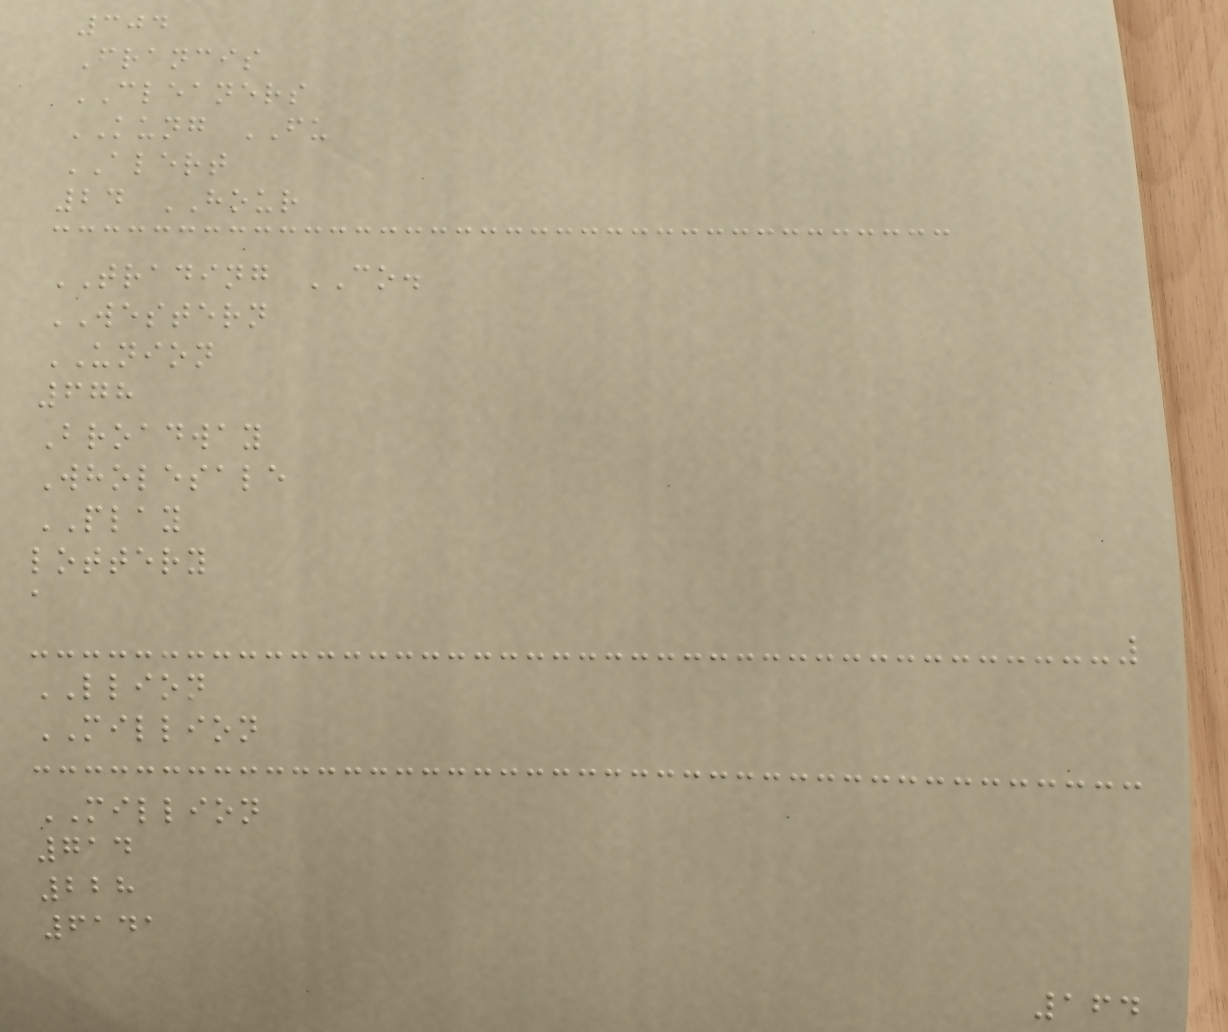304
Francis
CLEANERS
KUNG FU
ALERT
24 HOUR
TRADING CO.
WESTERN
UNION
678
Broadway
Wholesale
PLAY
lottery
a
LLION
MILLION
MILLION
714
228
6141
164
